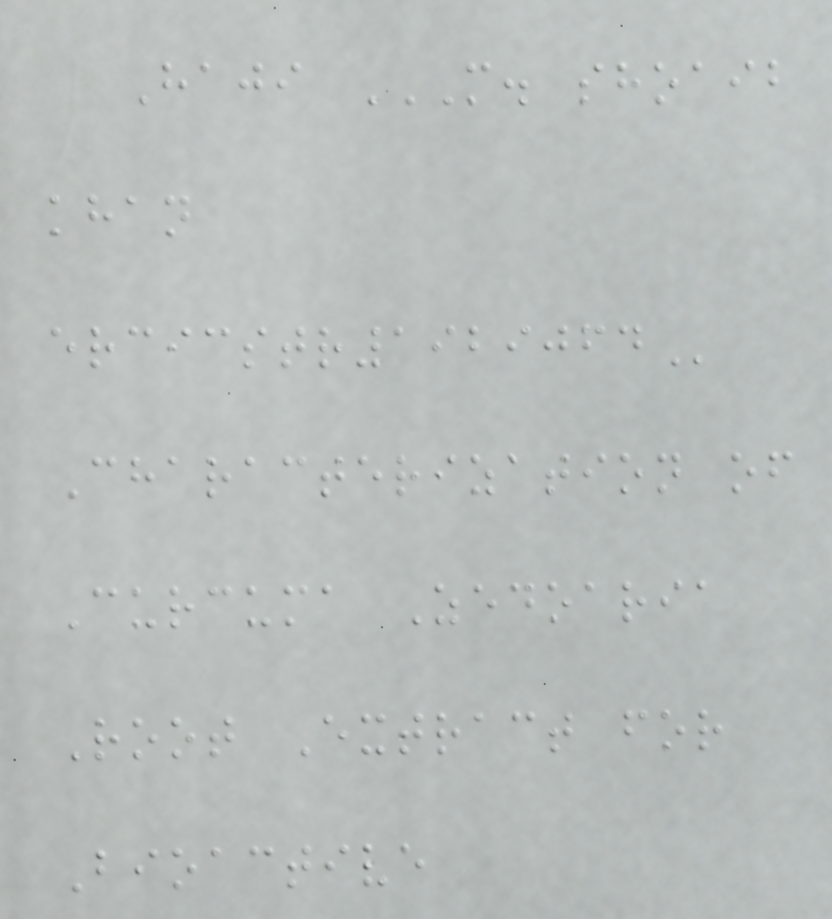Haji M. SHOAIB
KHAN
ERCICSTR1929064
Characterization of
Curcuma Zedoaria
Root Extract for
Bioactive
